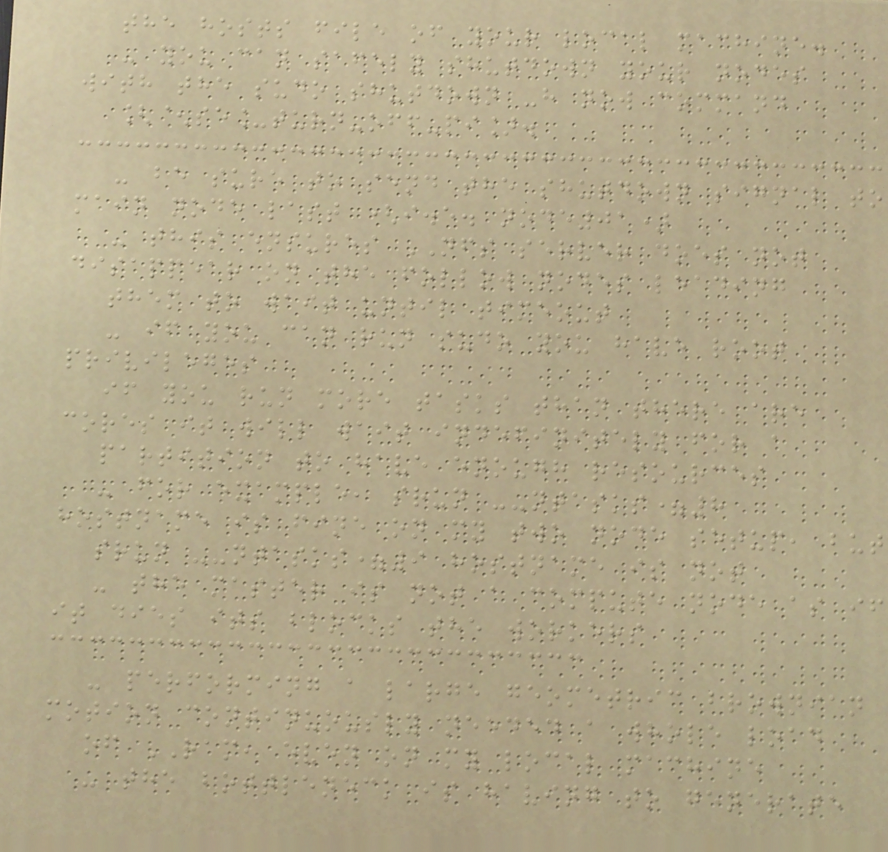the hosts file of your local machine.
- you can safely shutdown your nodes
with the sudo shutdown -h now command
[^se_turn-off-pi].
- be sure to send the shutdown signal to
main node last (i.e. node01)
- this ensures NFS server does not
disappear on the follow nodes leading
them to wait until timeout
- if you can run sudo you have root
privileges
if you run more tasks than there are
cores it will wait indefinitely for a
partition to have enough resources
- for example, srun --ntasks=8
hostname is fine on my two node setup, but
srun --ntasks=9 hostname is not
- the master is not a compute node as if
it dies its blocks the workers
- performing a large geometric brownian
motion continuously needed a whole load
of RAM, even on my local machine
- the bottleneck is having to generate
